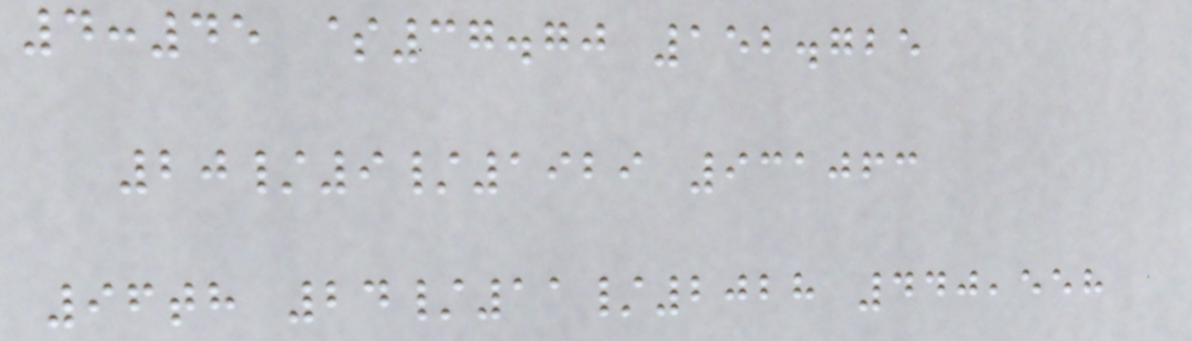4:45 $37.70 152.725
20/9/1929 931063
96th 24/11/2028 440,558
